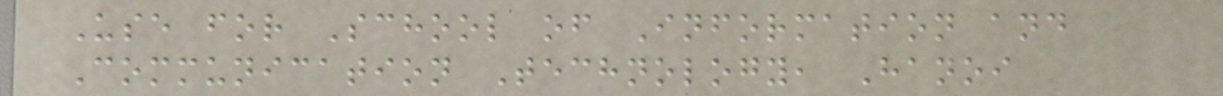Use for School of Information and
Communication Technology, Hanoi
